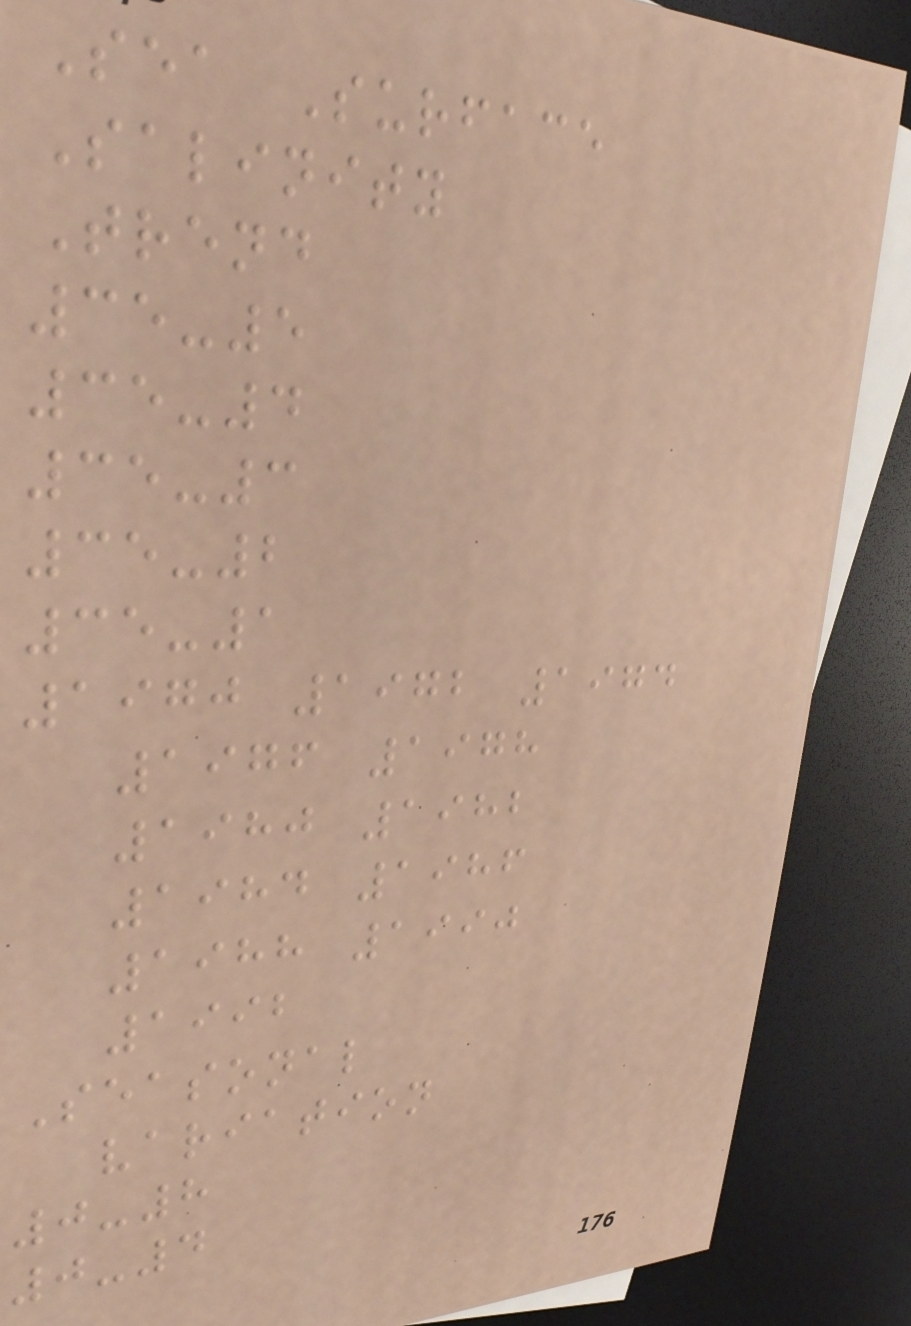Sea Surface
Salinity
Trend
35-5
35-4
35-3
35-2
35-1
1970 1972 1974
1976 1978
1980 1982
1984 1986
1988 1990
1992
Seasonal
variation
0-8
0-4
